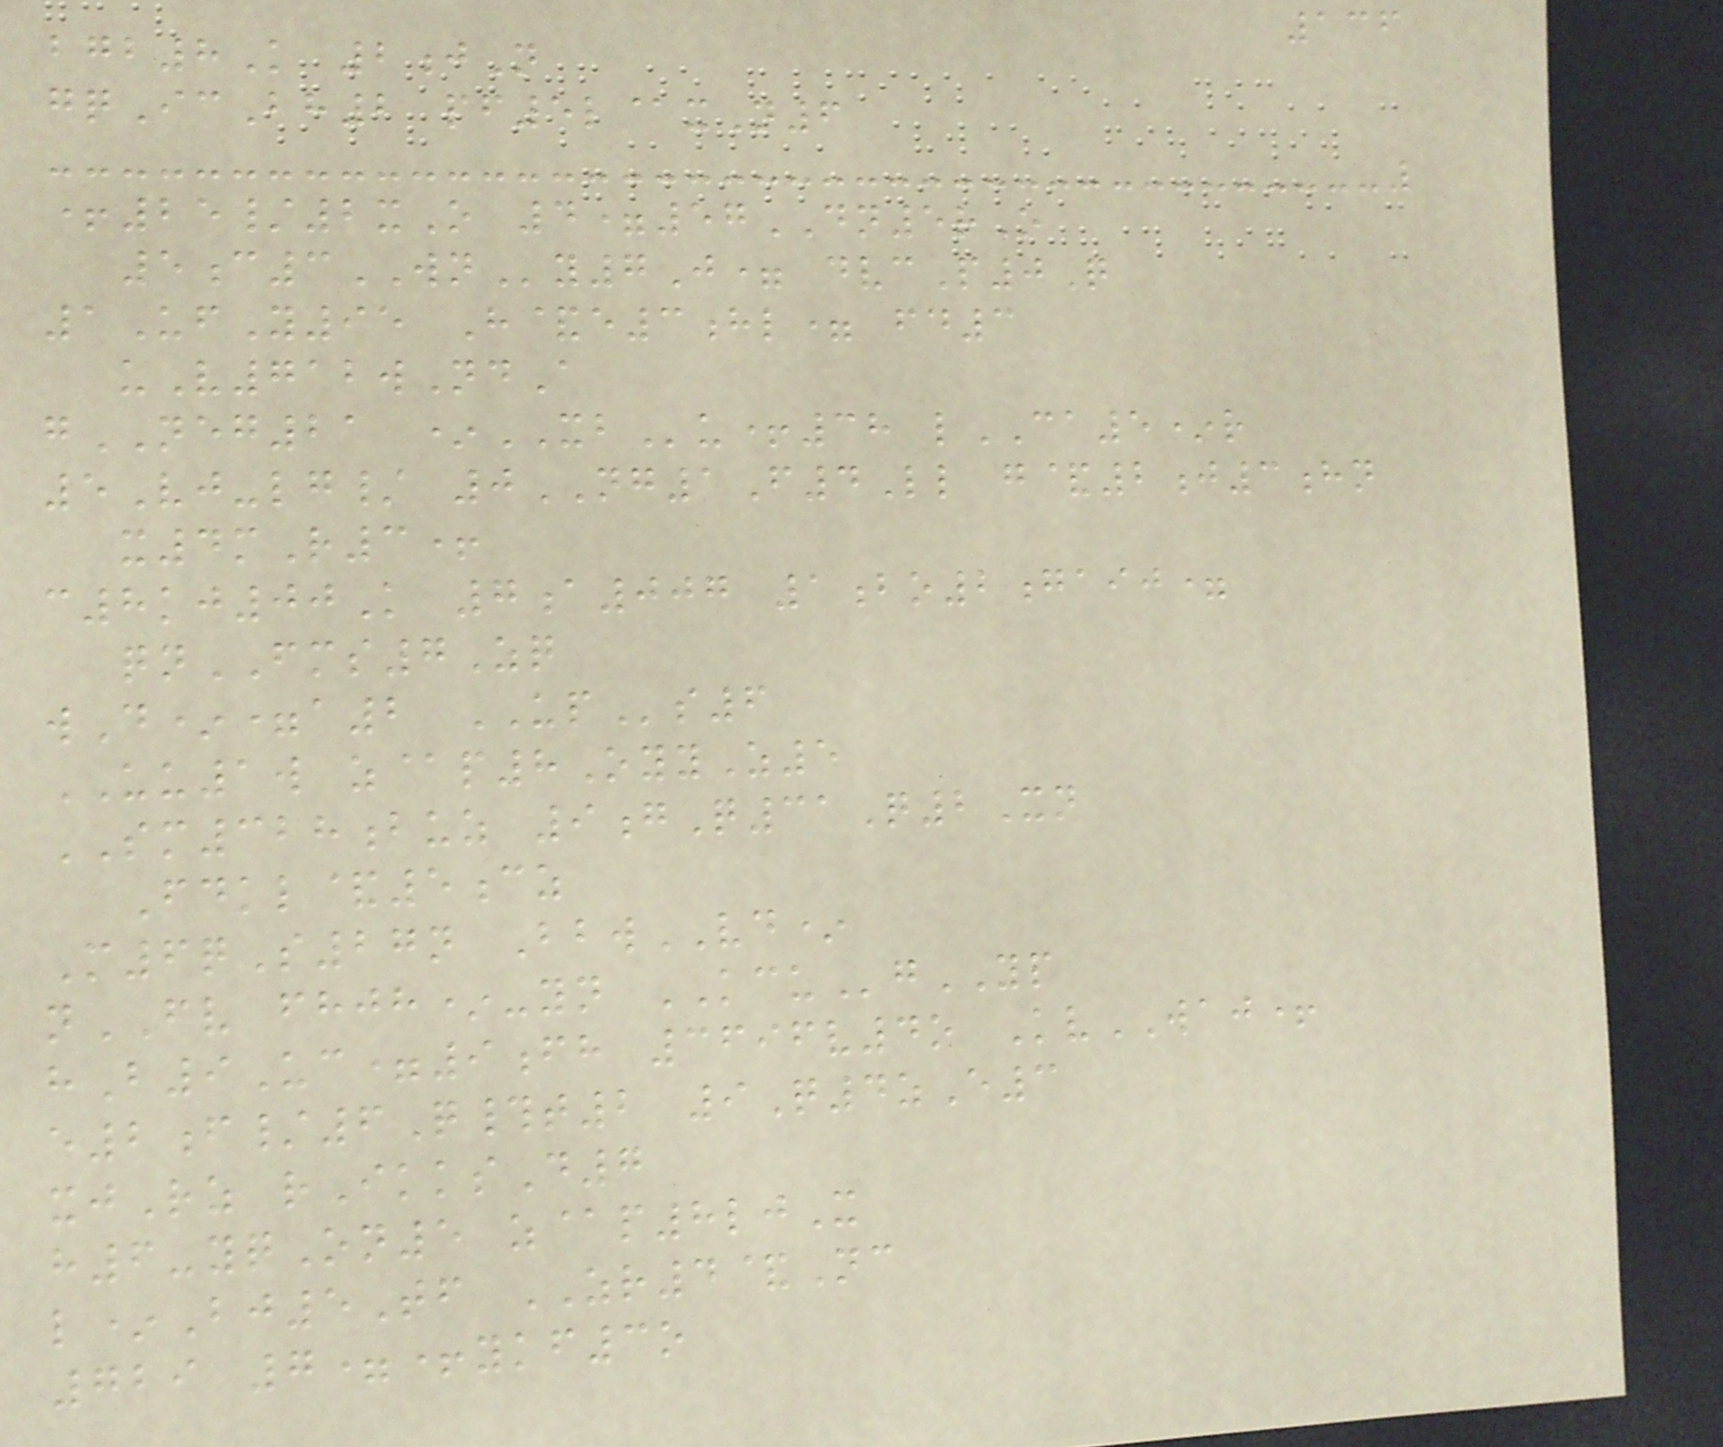136
bgb8K 2jN
gqIcBh2 pf5l@xN6
+25/2xO 4=57DN5rO
5c3WNy7J= dvcP0Q
1UfY95 H&e3hl= fd3
uV712wNdA
gNEG21 *XBu+38 lCA5*r
5Vj-lg/ 0NG1F4Ll g&2j3hn
x4mR3+
c8kj00K 7a007 1bo2gaij=
qnFMS7Zq
wD*=a2 UPs6
UU1w z@p8OyyZ5
SM328buz 9gQ31Q2Xn
Fdkl&5cz
M6qS27n BbwVD*
nFV fhjh*-yn KCUgYP
hB9Uc=9fh 3696v4o KvWAJ+
e2f/6Q#t2 9Q4zE3
xjRz rIkksD7
h6-yqOn5 z@p8ljX
l*Bj5Tf ZR4&Nc
729 7=+ykf3o
